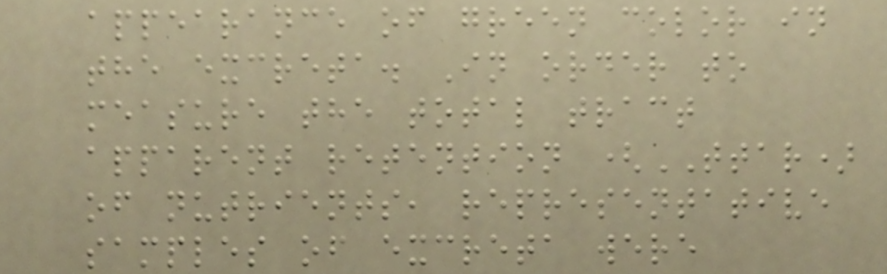appearance of green color in
the excreta. In order to
measure the total tract
apparent retention (TTAR)
of nutrients, representative
samples of excreta were
